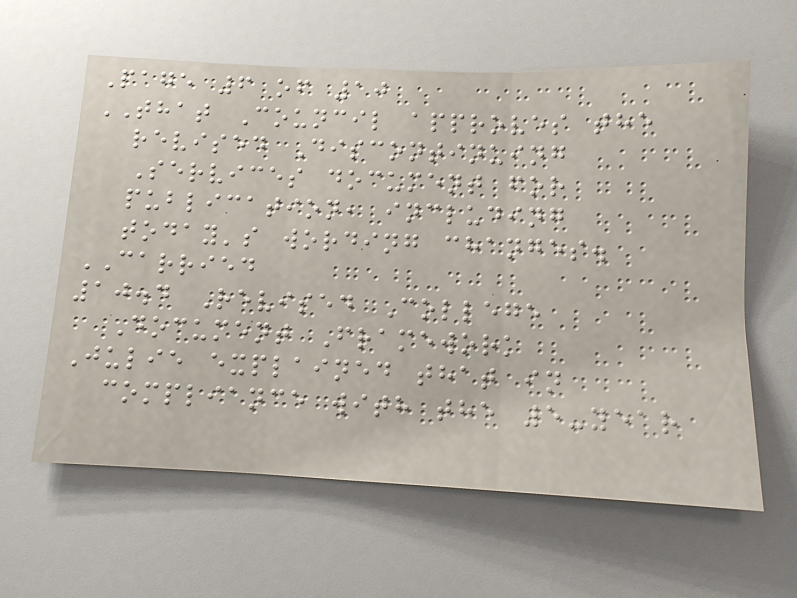Page 6 of 10
THAT Council approves the
revised Discontinuing
Services document for
publication, including
today's wording changes.
CARRIED
10.4 Revised College
Document Framework
Julie explained that in
compliance with the 5-year
